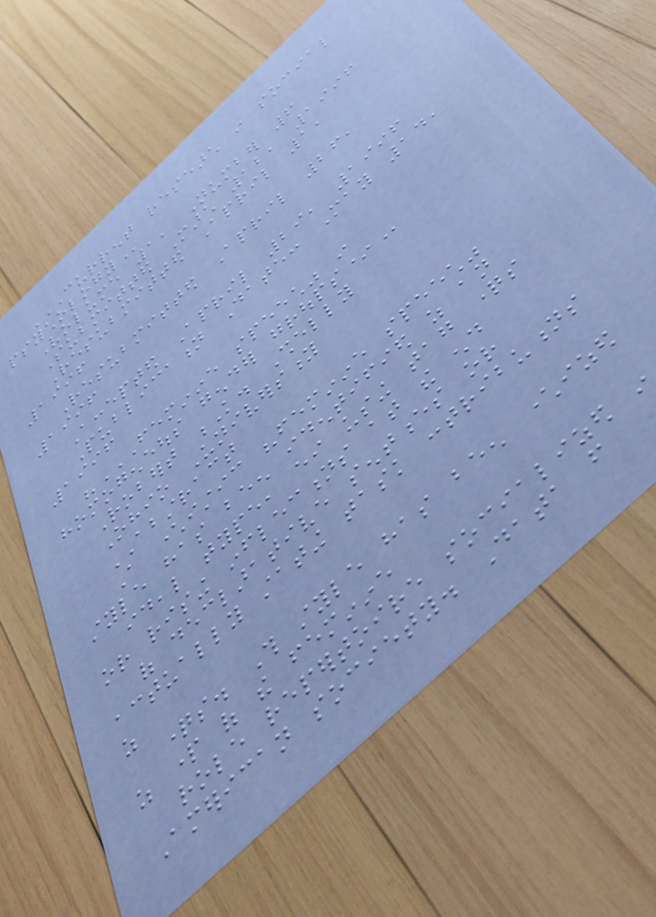CURRENT RESEARCH IN SOCIAL
PSYCHOLOGY
Volume 1, Number 6
Submitted March 12, 1996
Resubmitted April 1,
1996
Resubmitted April 26,
1996
Accepted April 29, 1996
Publication Date: May 14,
1996
"FEMININE SPEECH" IN
HOMOGENEOUS GENDER GROUPS*
Robert K. Shelly
Ohio University
ABSTRACT
A characteristic "feminine speech"
style has been identified as an
ideal type, either using tag questions
or rising inflections at the end
of declarative sentences or
actually stating task contributions
as
questions. This style has been characterized
as part of the feminine
role repertoire socialized in
American society. Data from
